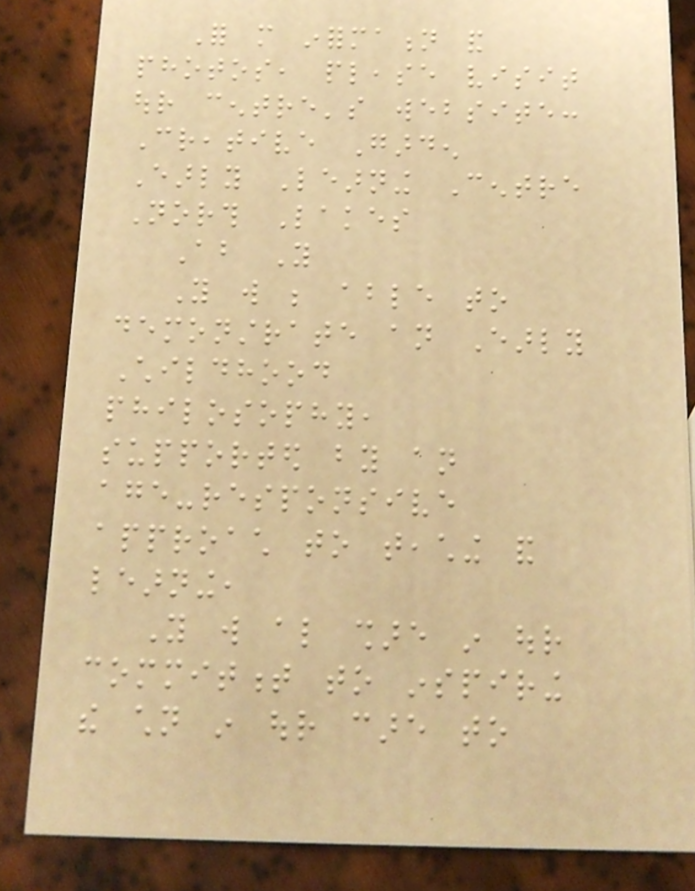For more information and
photos, please visit
our centre's website:
Creative Garden
Early Learning Centre
North Lakes
About You
You will be able to
demonstrate an Early
Childhood
philosophy,
supported by an
age-responsive
approach to teaching and
learning,
You will also share in our
commitment to inspiring
the children in our care to
